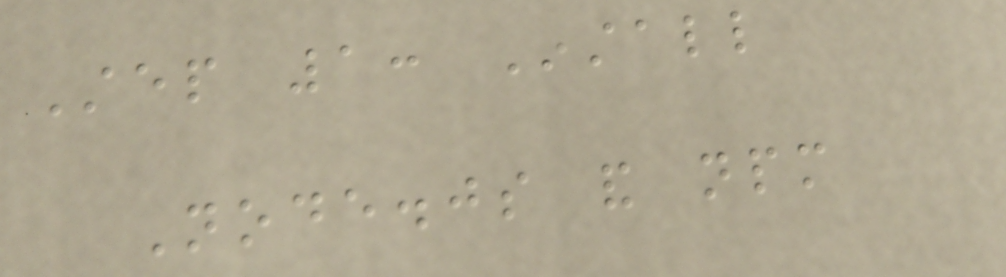Step 1: Install
Node.js and npm
